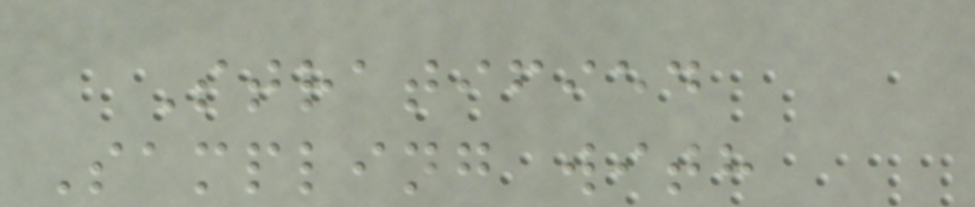Stratified
Sampling with
